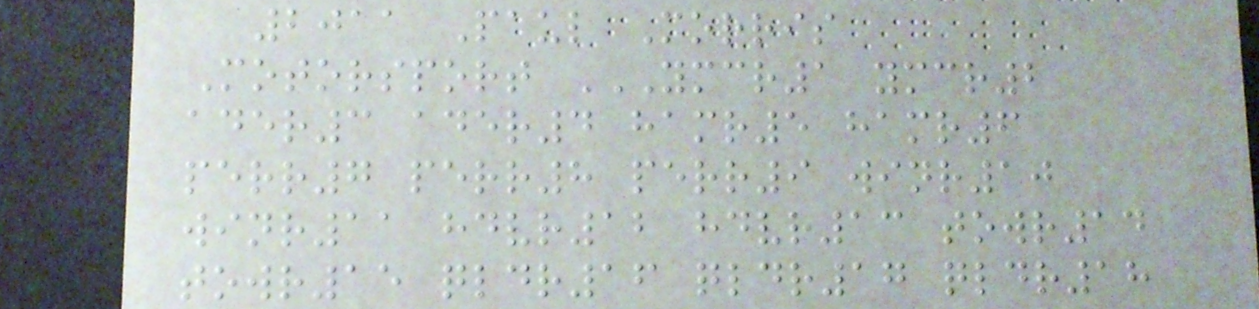2011 Paul Morris
Motorsport YMCR1 YMCR2
ADER3 ADER4 HAMR5 HAMR6
PERR7 PERR8 PERR9 WINR10
WINR11 HDVR12 HDVR13 TOWR14
TOWR15 QLDR16 QLDR17 QLDR18
